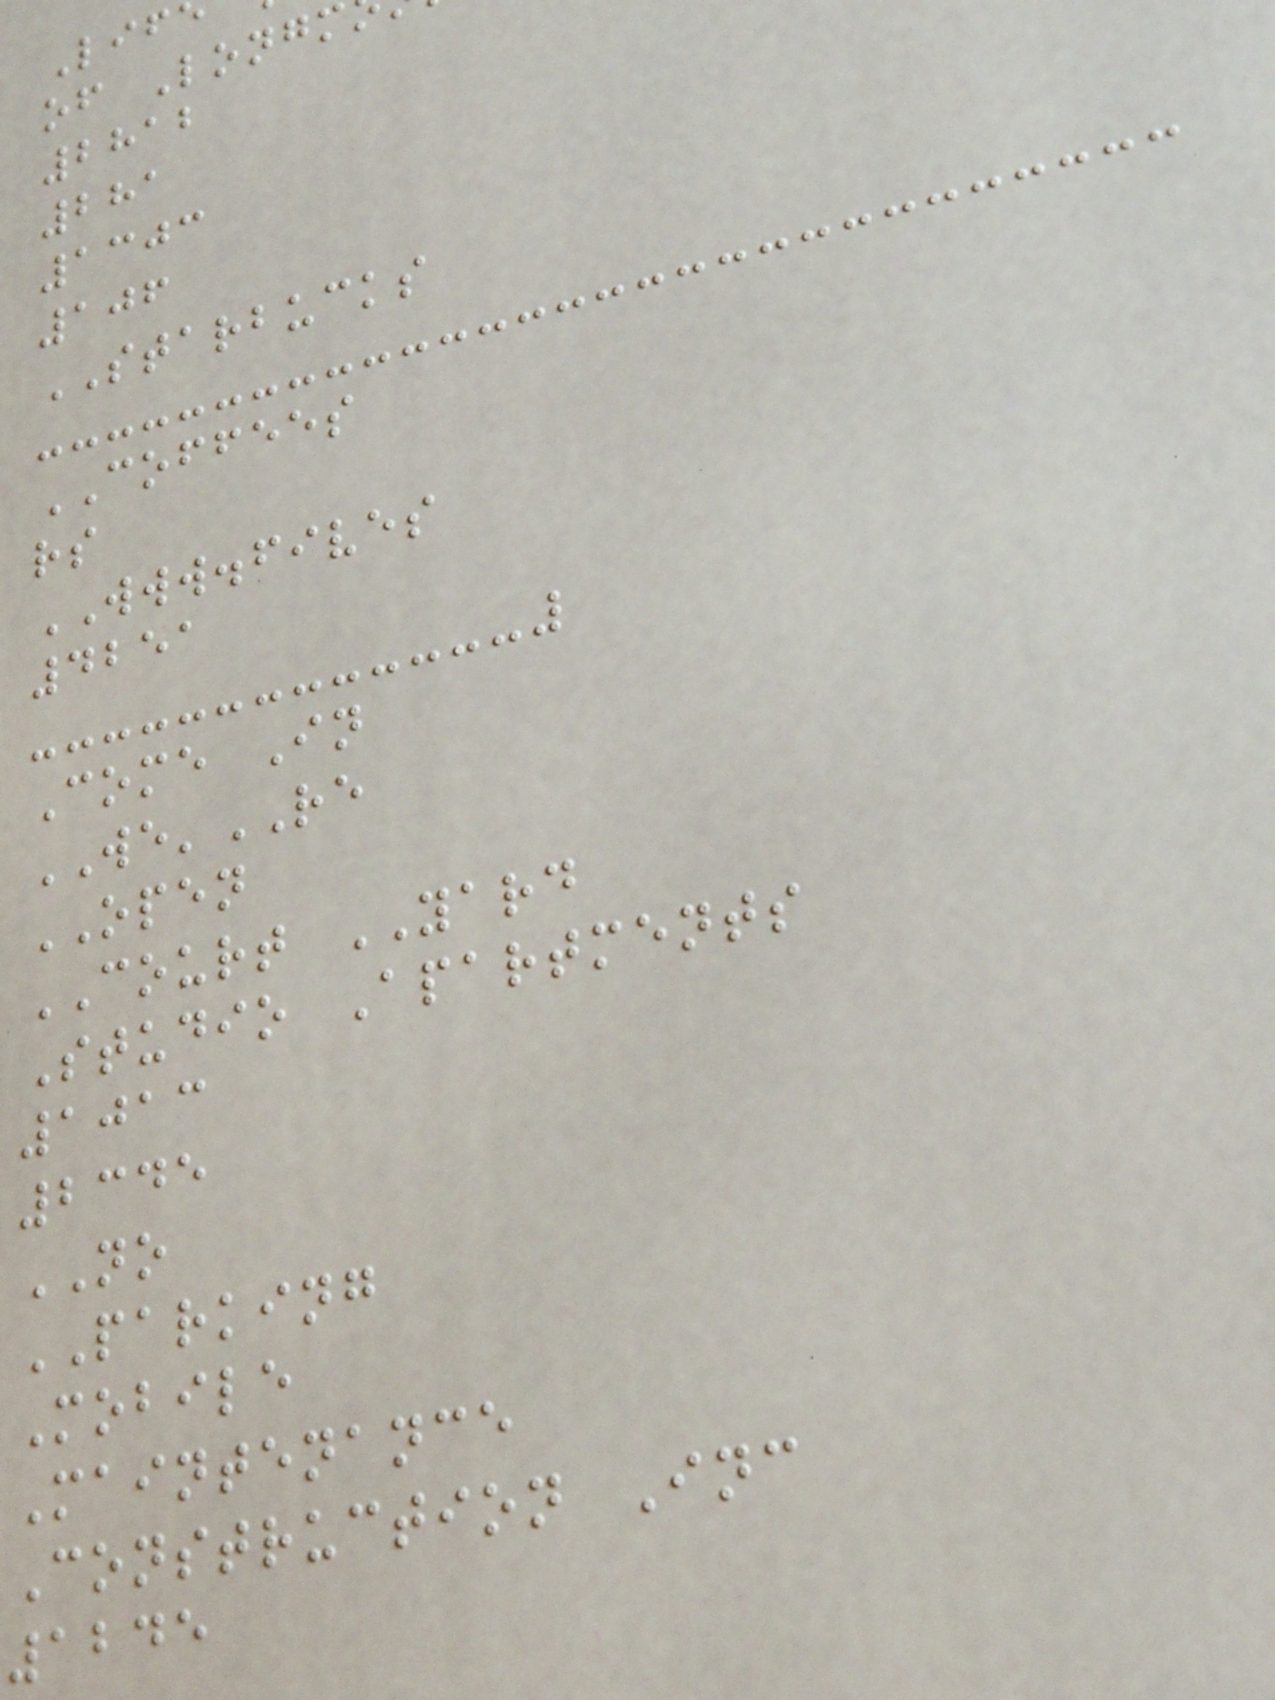of Longm
2812
281
1303
106
STARBUCKS
COFFEES
rs
WWW.fives
4251
Come In
WE'RE
OPEN
COURT YARD
Studio Apartments
1013
2345
NO
PARKING
Mobile
Maintenance
Construction Inc
1245
